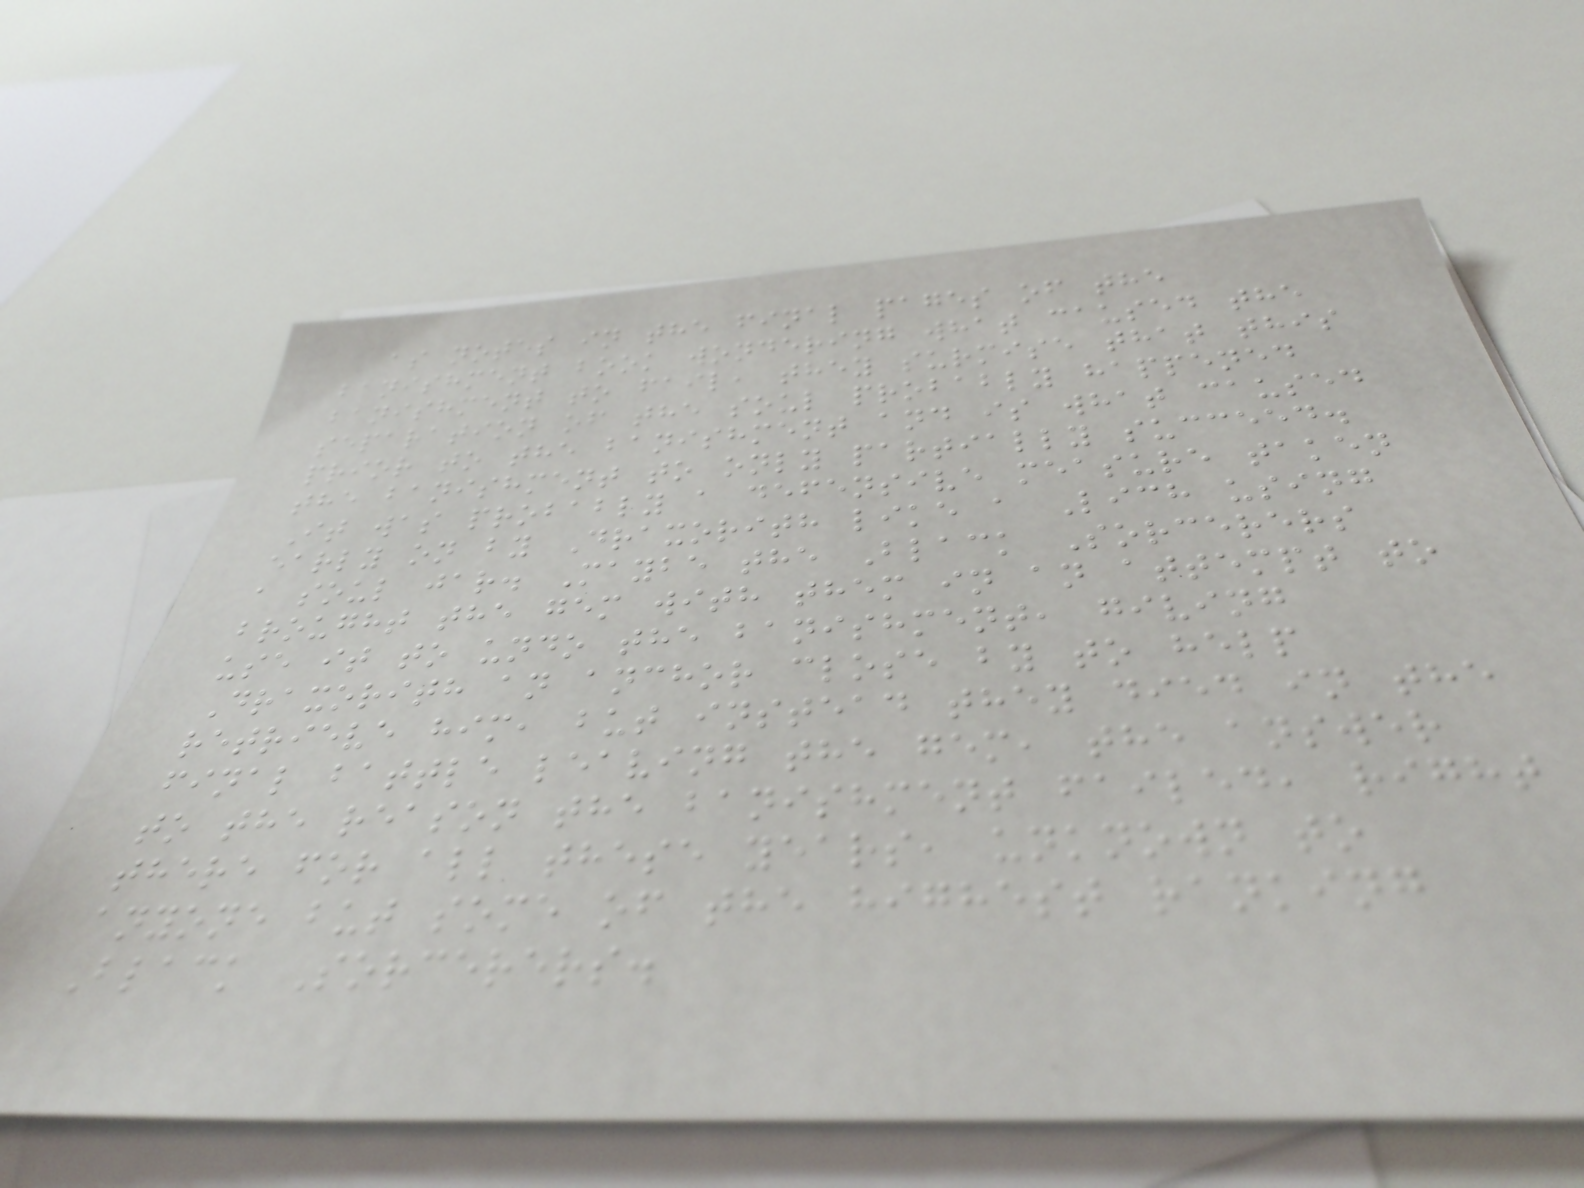as notes in the final pages of the
banishment book wondering what caused the
banishment to fail, they surmise that this
separation of the soul probably happened
prior to the banishment and is what caused
the banishment to only partially succeed.
It was probably a defensive measure taken
early on by Draxorith like a Lich using
a soul jar. Maybe the Black Sorcerers
brought the gem with them in an attempt to
use it to undo the banishment, giving
Draxorith an anchor close by to help
retrieve him, but instead they died in the
final battle leaving the gem, the answer
to the reason the banishment failed, right
there for all these years, unknown to
anyone but some of the highest ranking
Black Sorcerers.
